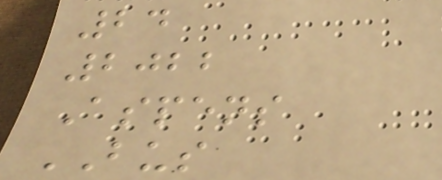24
2022
Aspens
BUS
